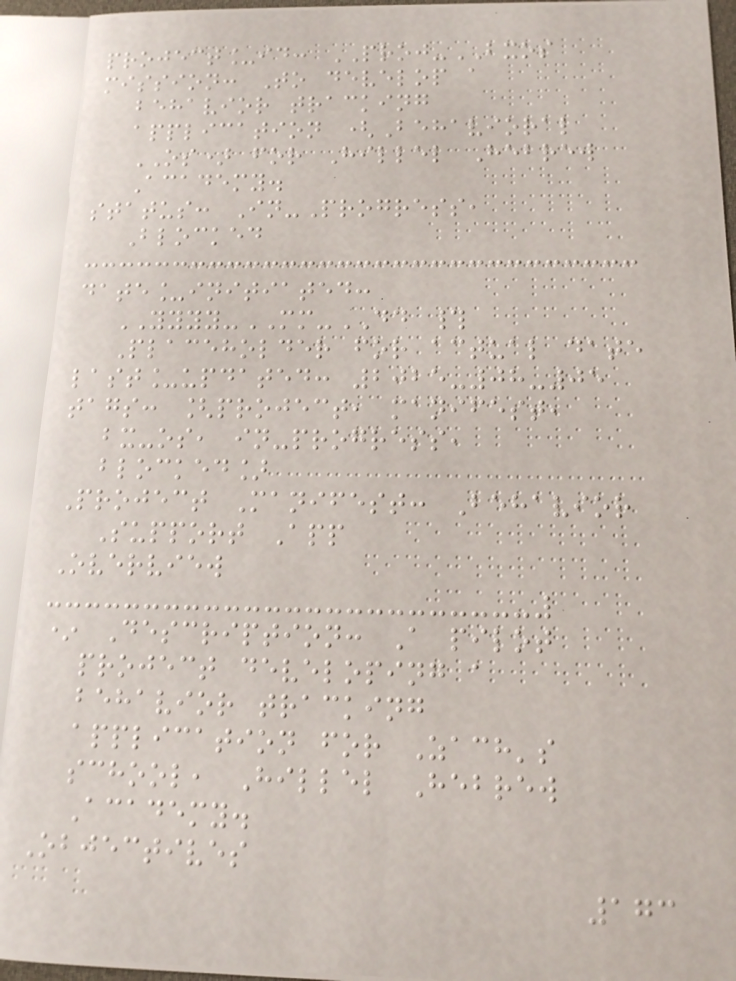project_id: PROJ-BXOS
mission: To develop a
behavior tracking
application (Behavioral
OS) for Hillel Hebrew
Academy.
status: In-Progress,
Blocked
date_initiated:
YYYY-MM-DD #
Placeholder for actual date
last_updated: 2025-08-05
tags: [project, manifest,
bx-os, in-progress,
blocked]
Project Manifest: Behavior
Support App
Overview
* Description: A pilot
project developing a
behavior tracking
application for Zach's
school, Hillel Hebrew
Academy.
Objectives
173
